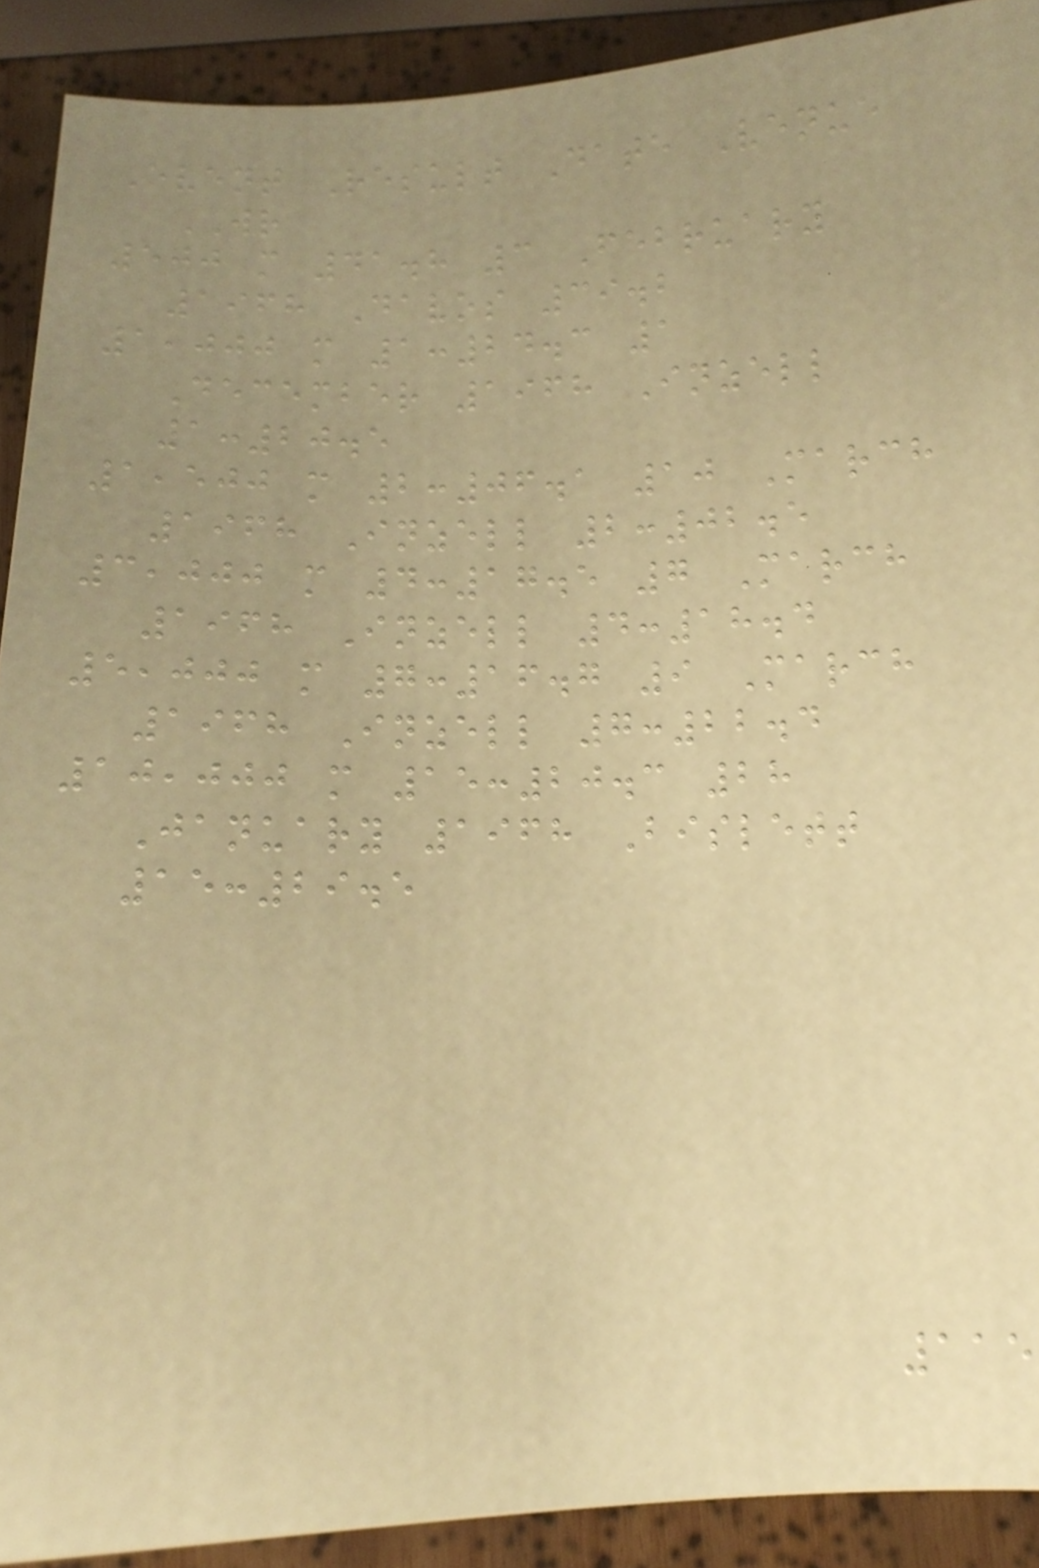Event Result Date Venue
WR
500 m 41.8 3 February
1968 Davos 39.2
1,000 m 1:24.3 1
December 1968 Inzell
1:20.5
1,500 m 2:06.1 10 March
1968 Inzell 2:02.5
3,000 m 4:17.5 7 March
1968 Inzell 4:18.4
5,000 m 7:16.7 9 March
1968 Inzell 7:22.4
10,000 m 15:20.3 28
January 1968 Bislett
15:29.5
115
